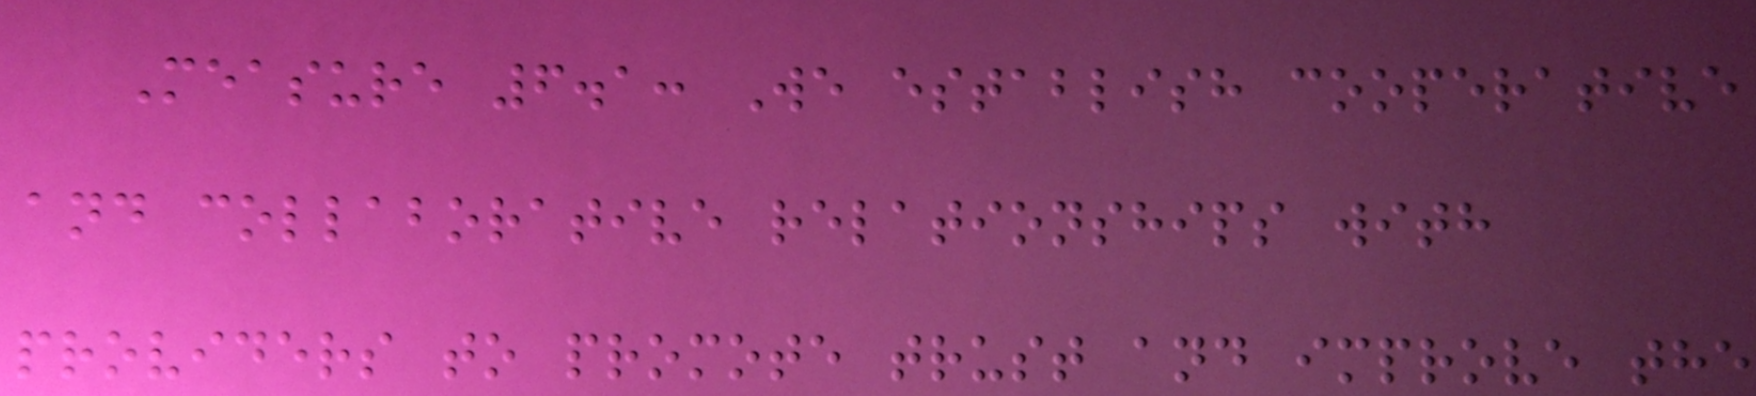Measure 6.1: We establish cooperative
and collaborative relationships with
providers to promote trust and improve the
